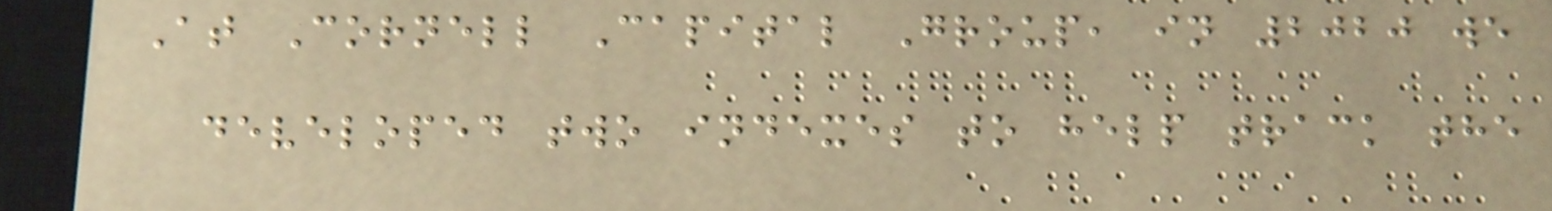At Cornell Capital Group, in 2020 we
developed two indexes to help track the
